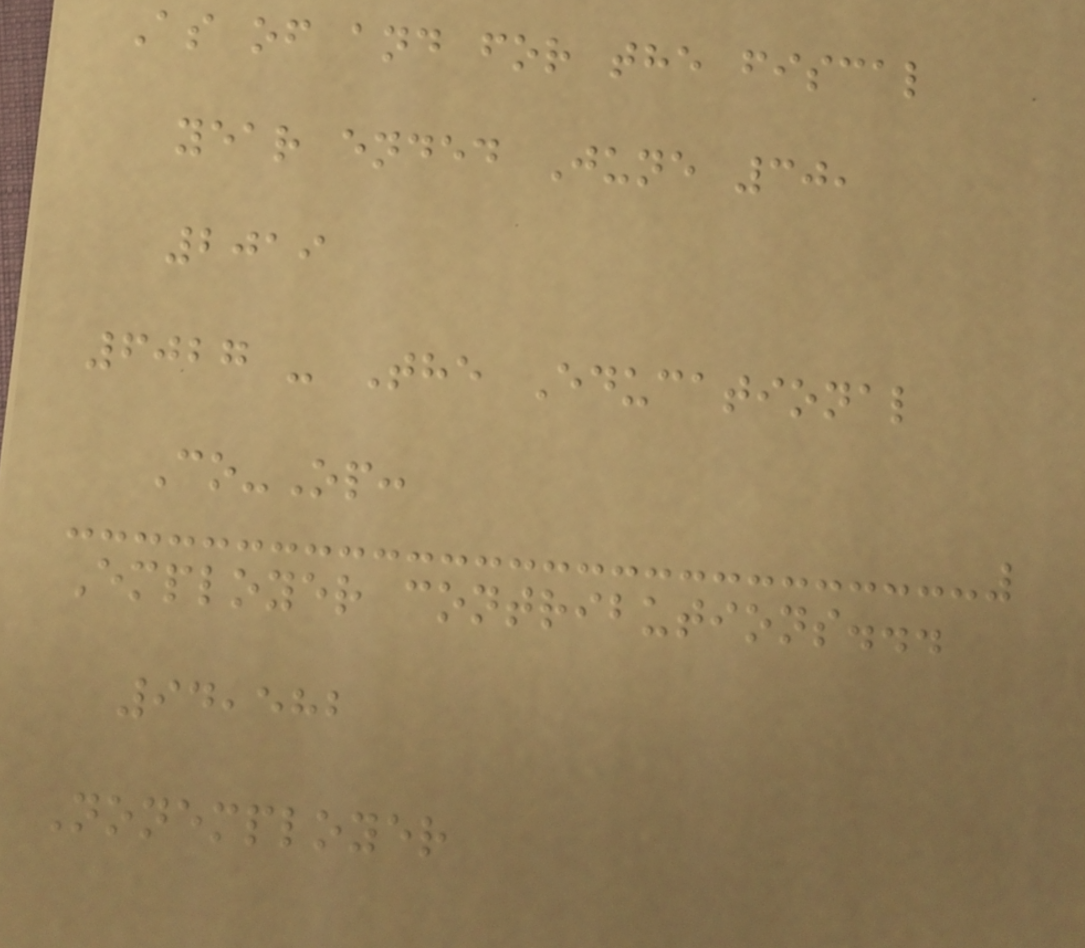As of and for the fiscal
year ended June 30,
2019
6027 - The Educational
Co-Op:
Employer contributions...
94,582
Nonemployer
